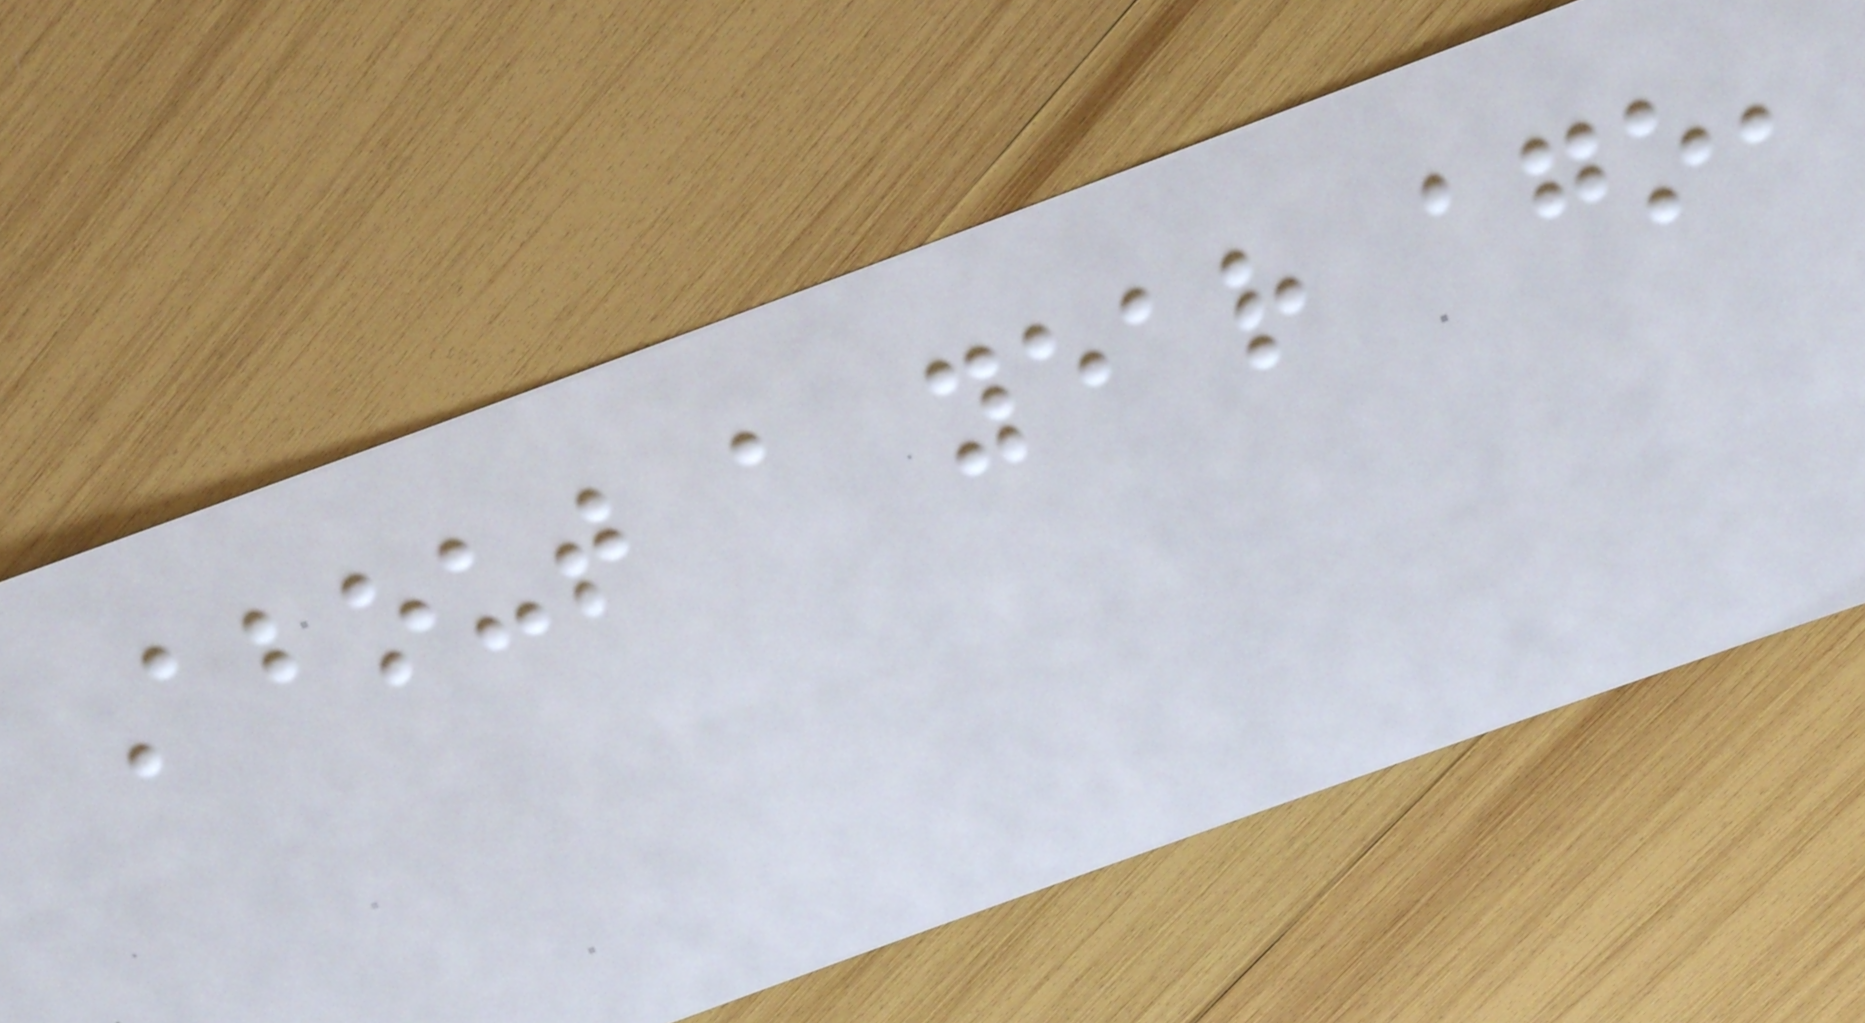About a year ago,
